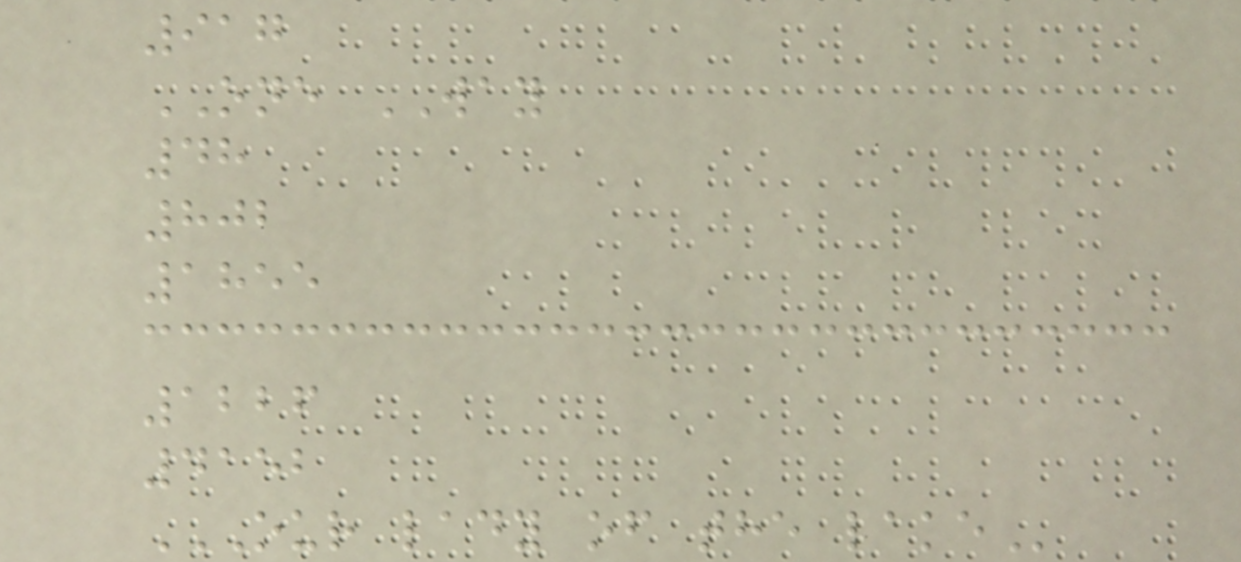917
ONE WAY
48
802
1855
1226
4152
OUR LADY OF THE LAKE
